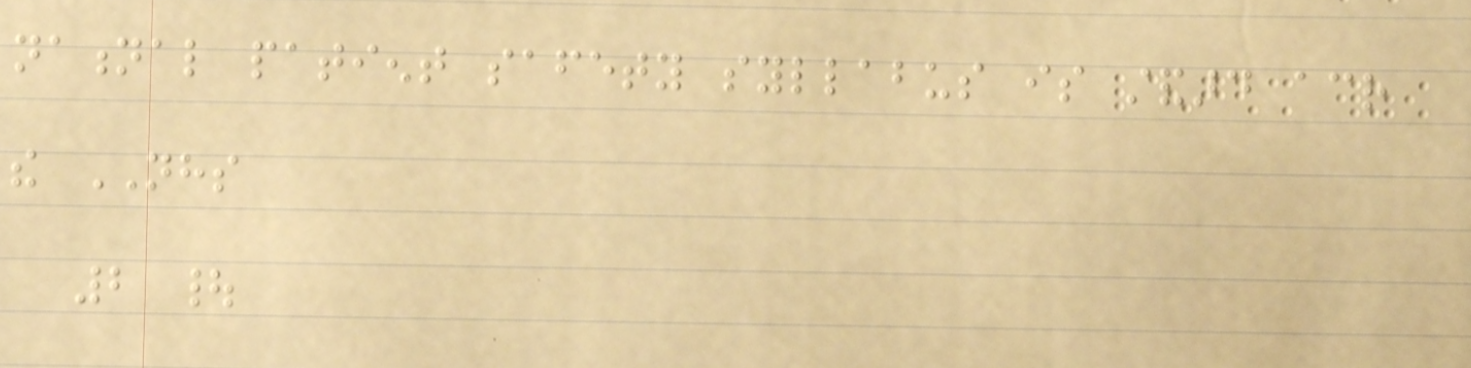national patient safety syllabus is standard across
the NHS
2 |
